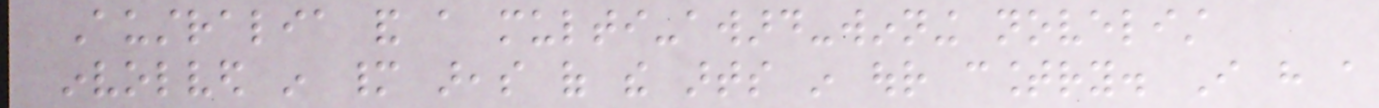Australia and a multi-award-winning novelist
involved in many areas of the arts in our country. I have a
